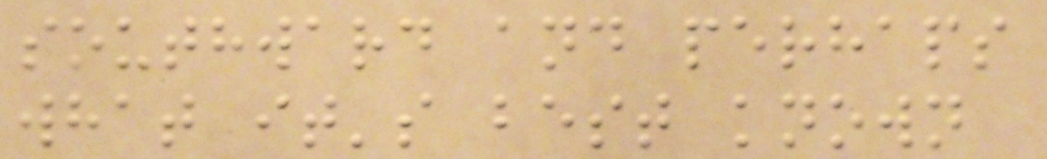southward and perhaps
what it's best known
